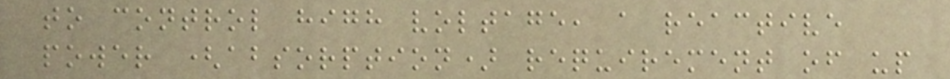to control high voltage, a reactive
power (absorption) requirement of up
